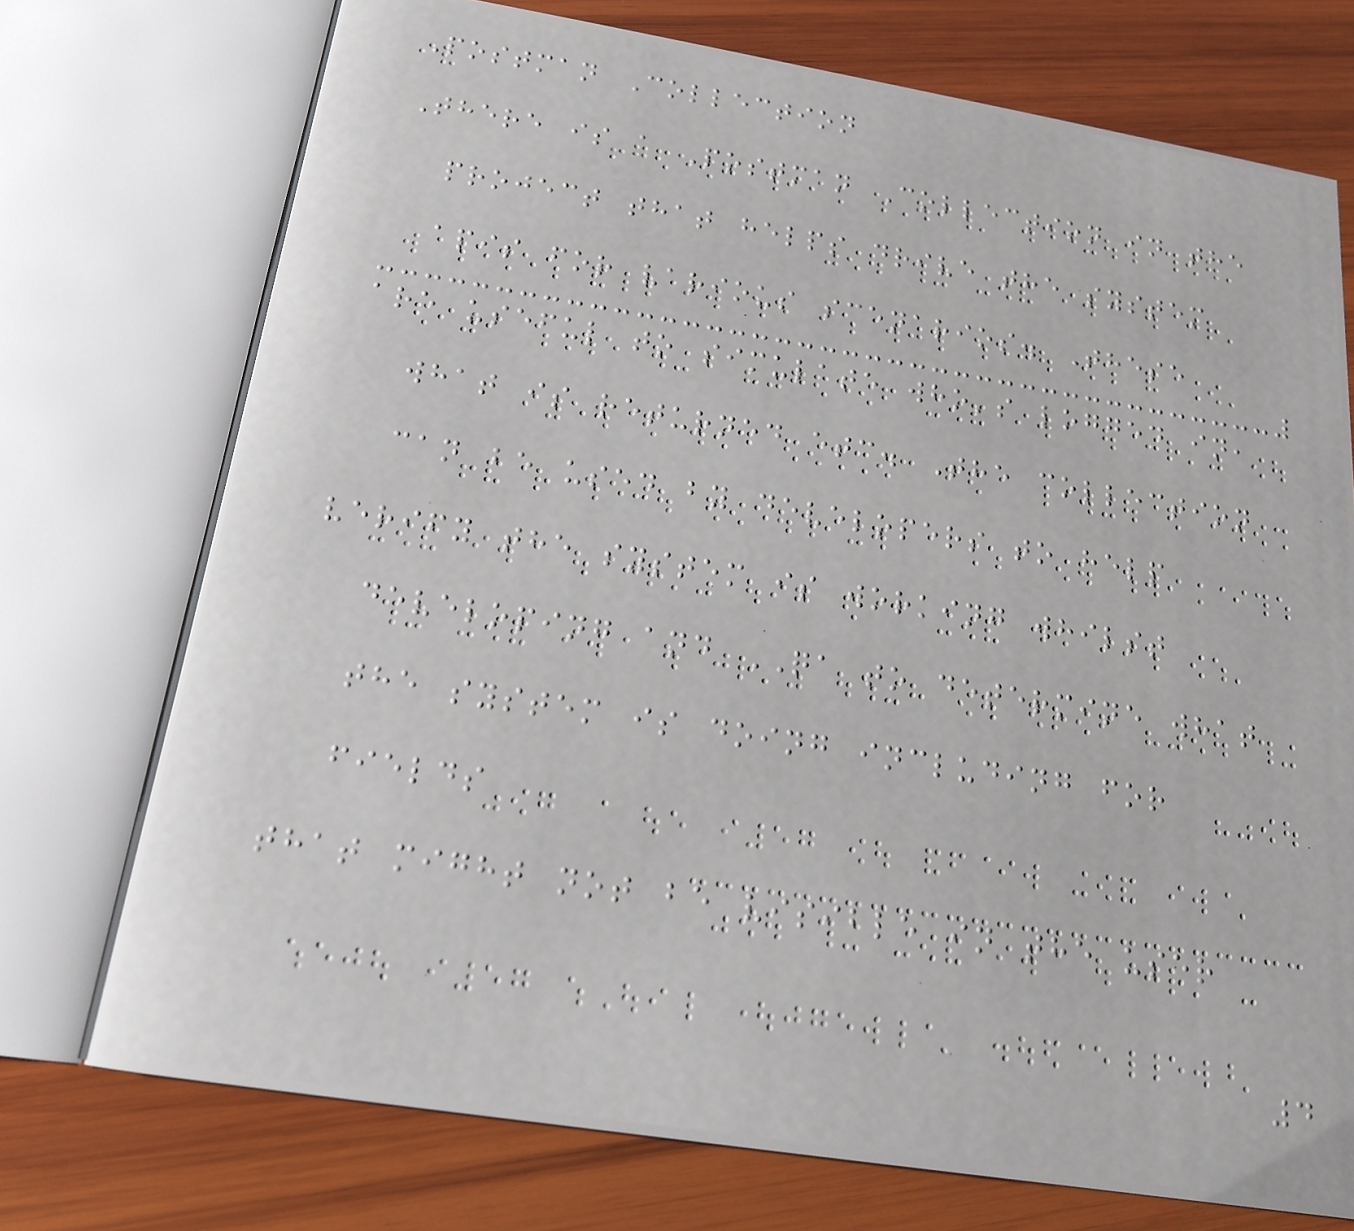Postman Collection
There is a Postman Collection in the
project that helps drive the system
apis for various scenarios. These
are useful to simulate who's logged in,
what is returned etc. The collection
can be used by developers to help
verify the system is working whilst
developing and QA to determine what
the system is doing including for
fields
that might not be visible in the user
4
